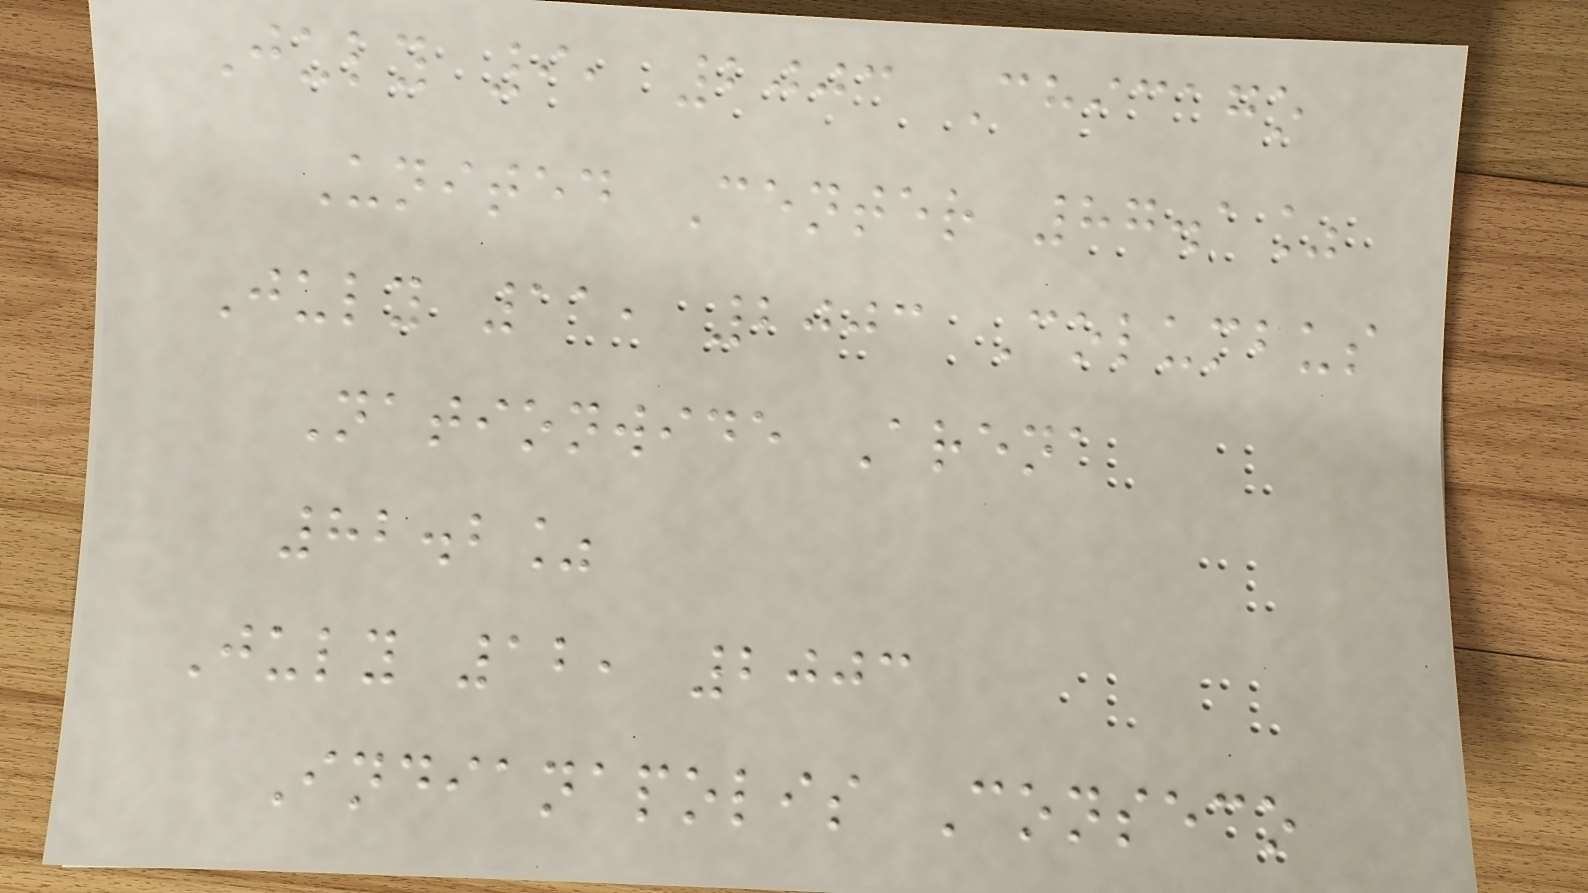July 9, 2003 Chicago
United Center 87.1%
July 11, 2003 Columbus
Nationwide Arena
82.2%
July 12, 2003
Indianapolis Conseco
